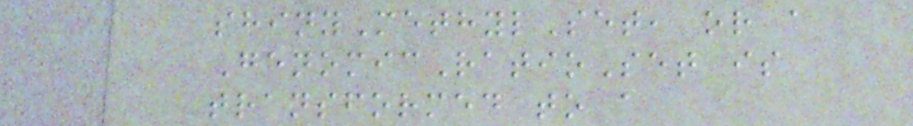shinyMethylSet, or a
GenomicRatioSet is
transformed to a
